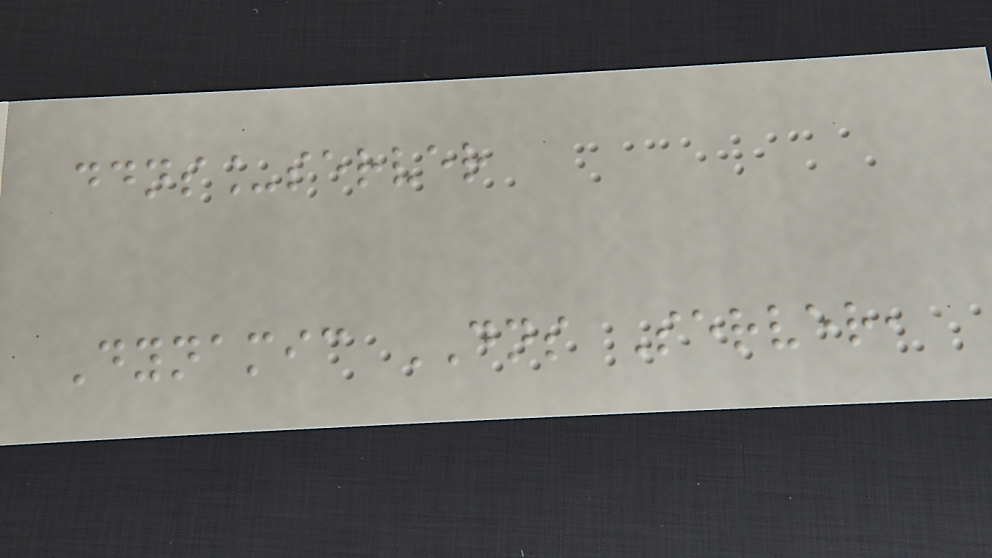ddns_server
Dynamic DNS Server,
